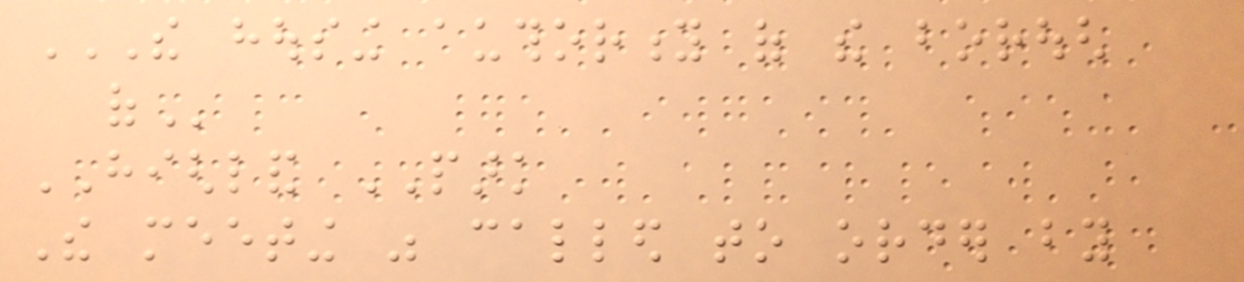THE HOUSING AUTHORITY OF THE BOROUGH
OF
HIGHLAND PARK
The meeting was called to order by
